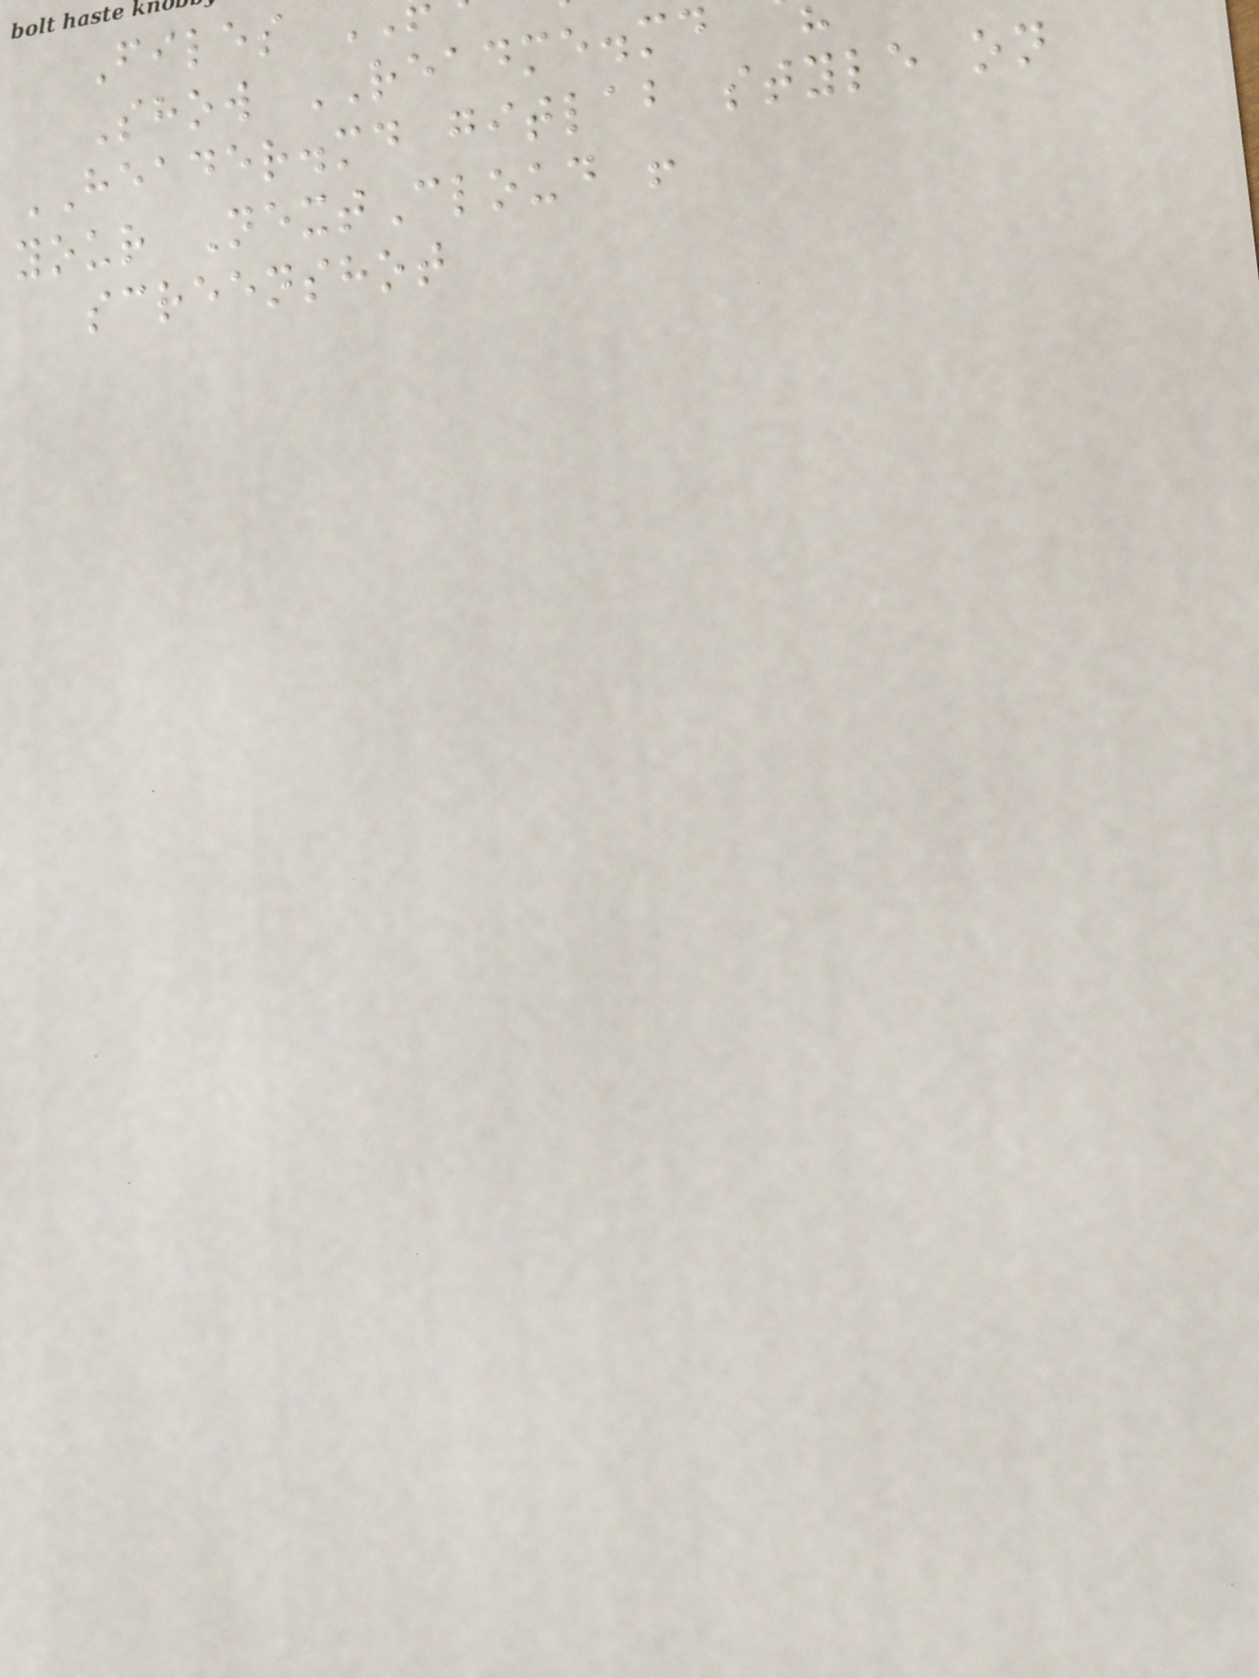Files
Show README.md
HEADER.md gitlab style on
your NextCloud !
screenshot
